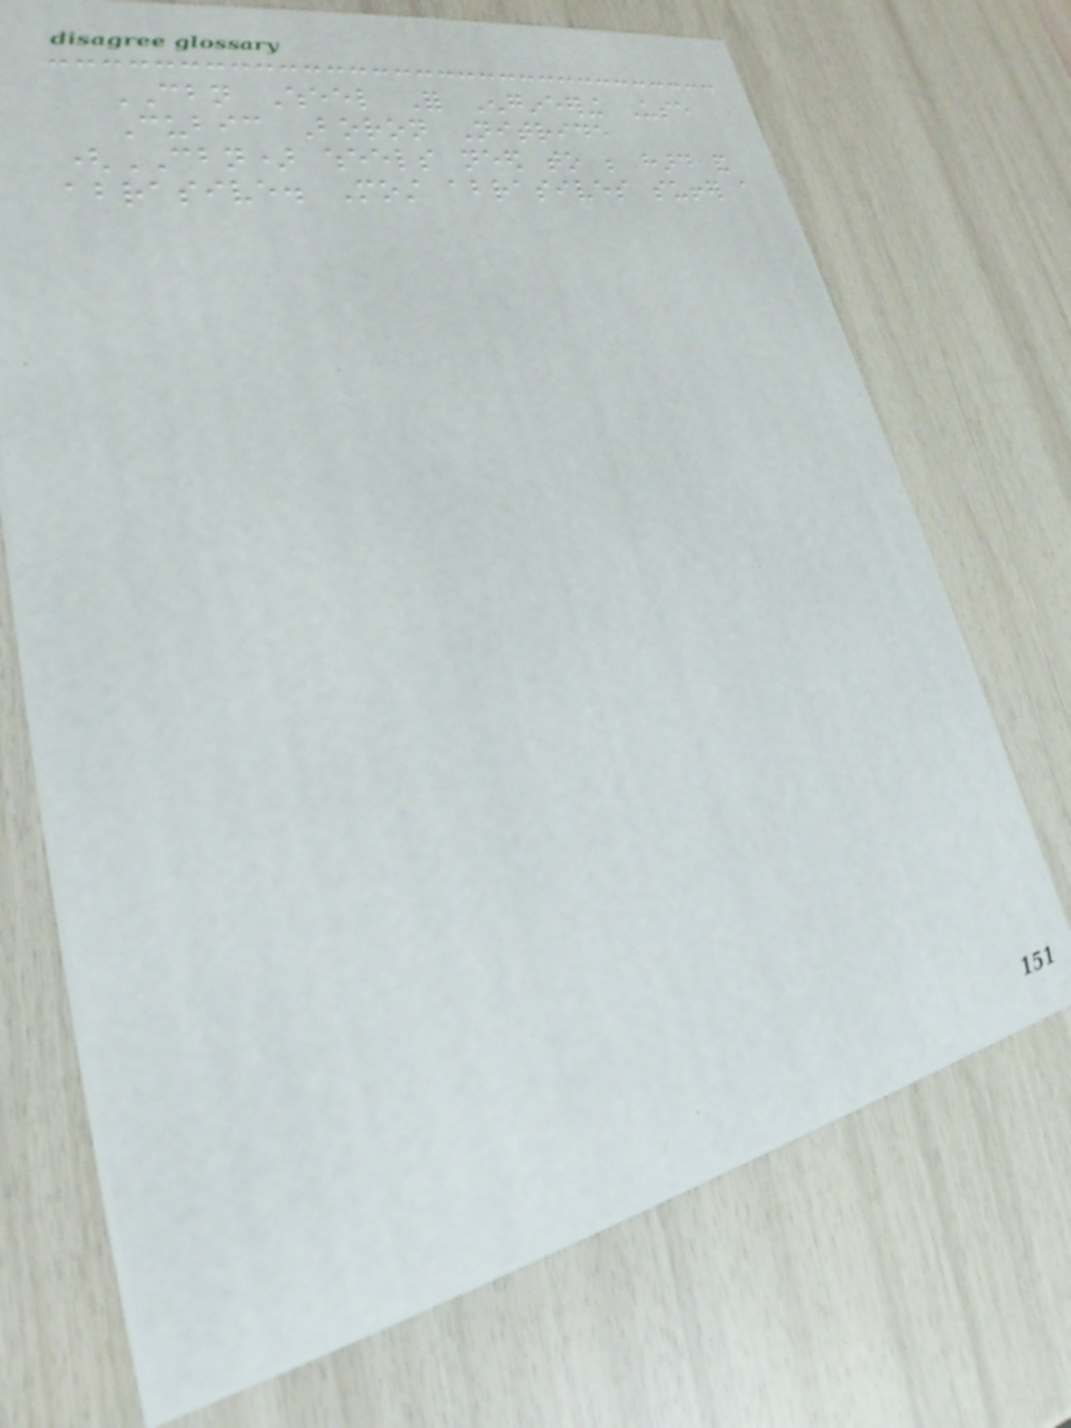CBN Wheel For Engineering Use
Cubic Boron Nitride
(CBN) wheels need to be hard and
abrasive. Most abrasives suffer a
